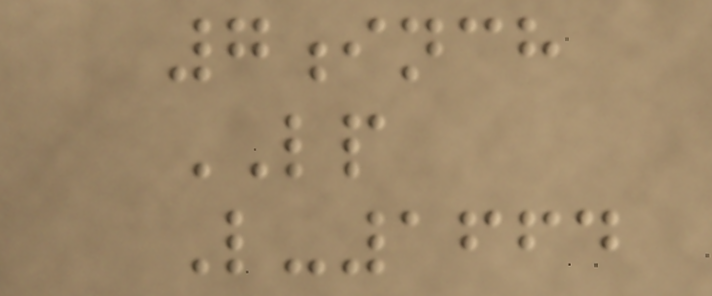7inch
LP
L-1664
